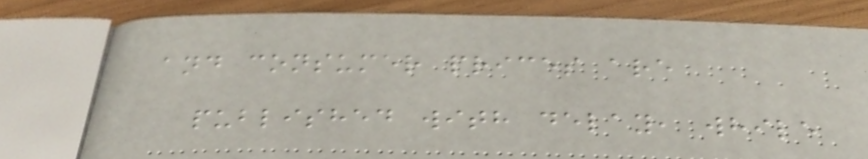and consumer prices are
published with delay, while
